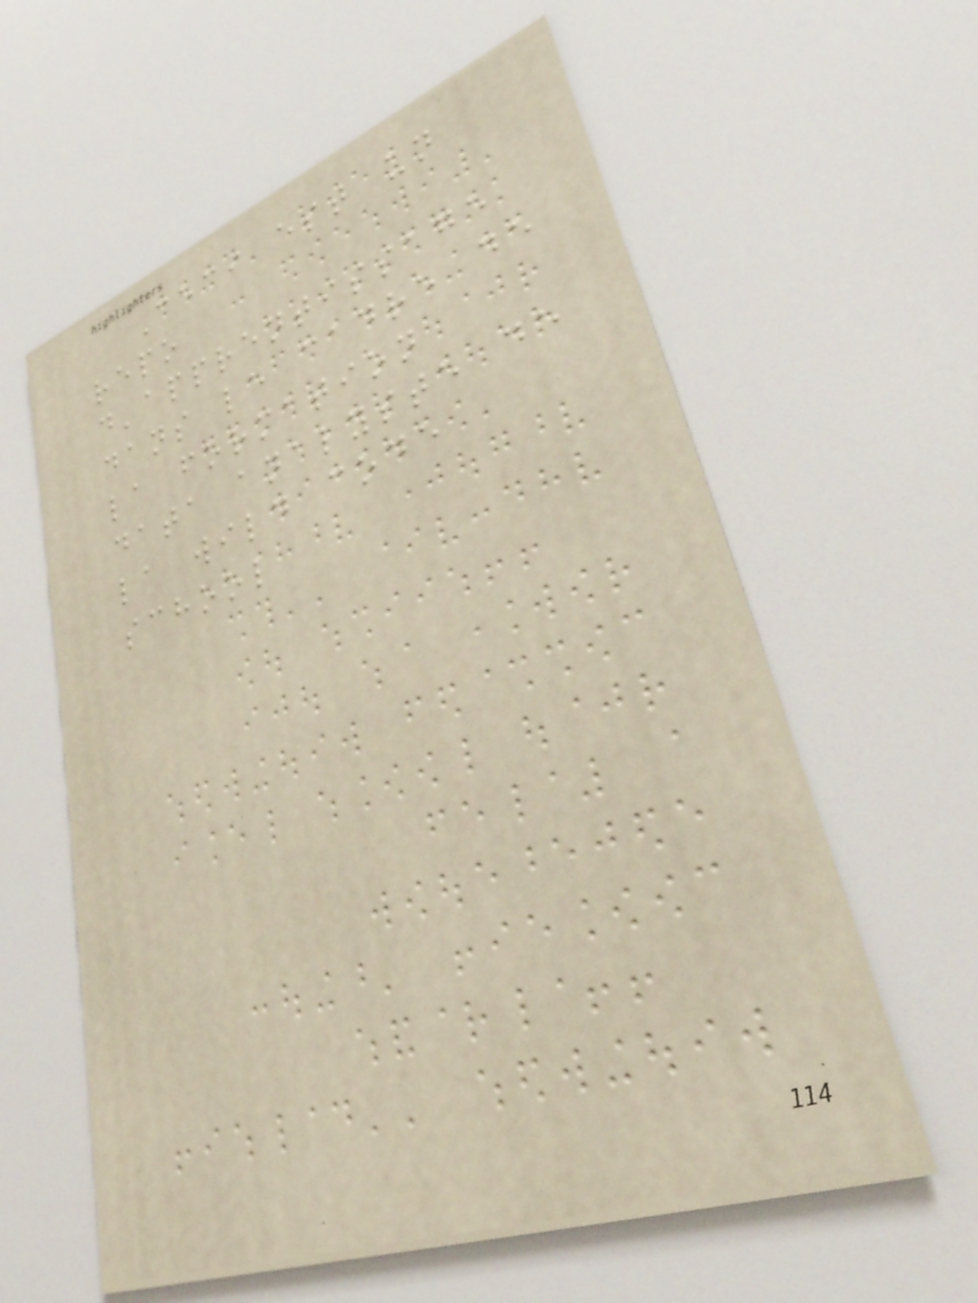Ceci est un
repo
d'apprentissage
dans le cadre de
la formation
data analyste de
la wild code
school
